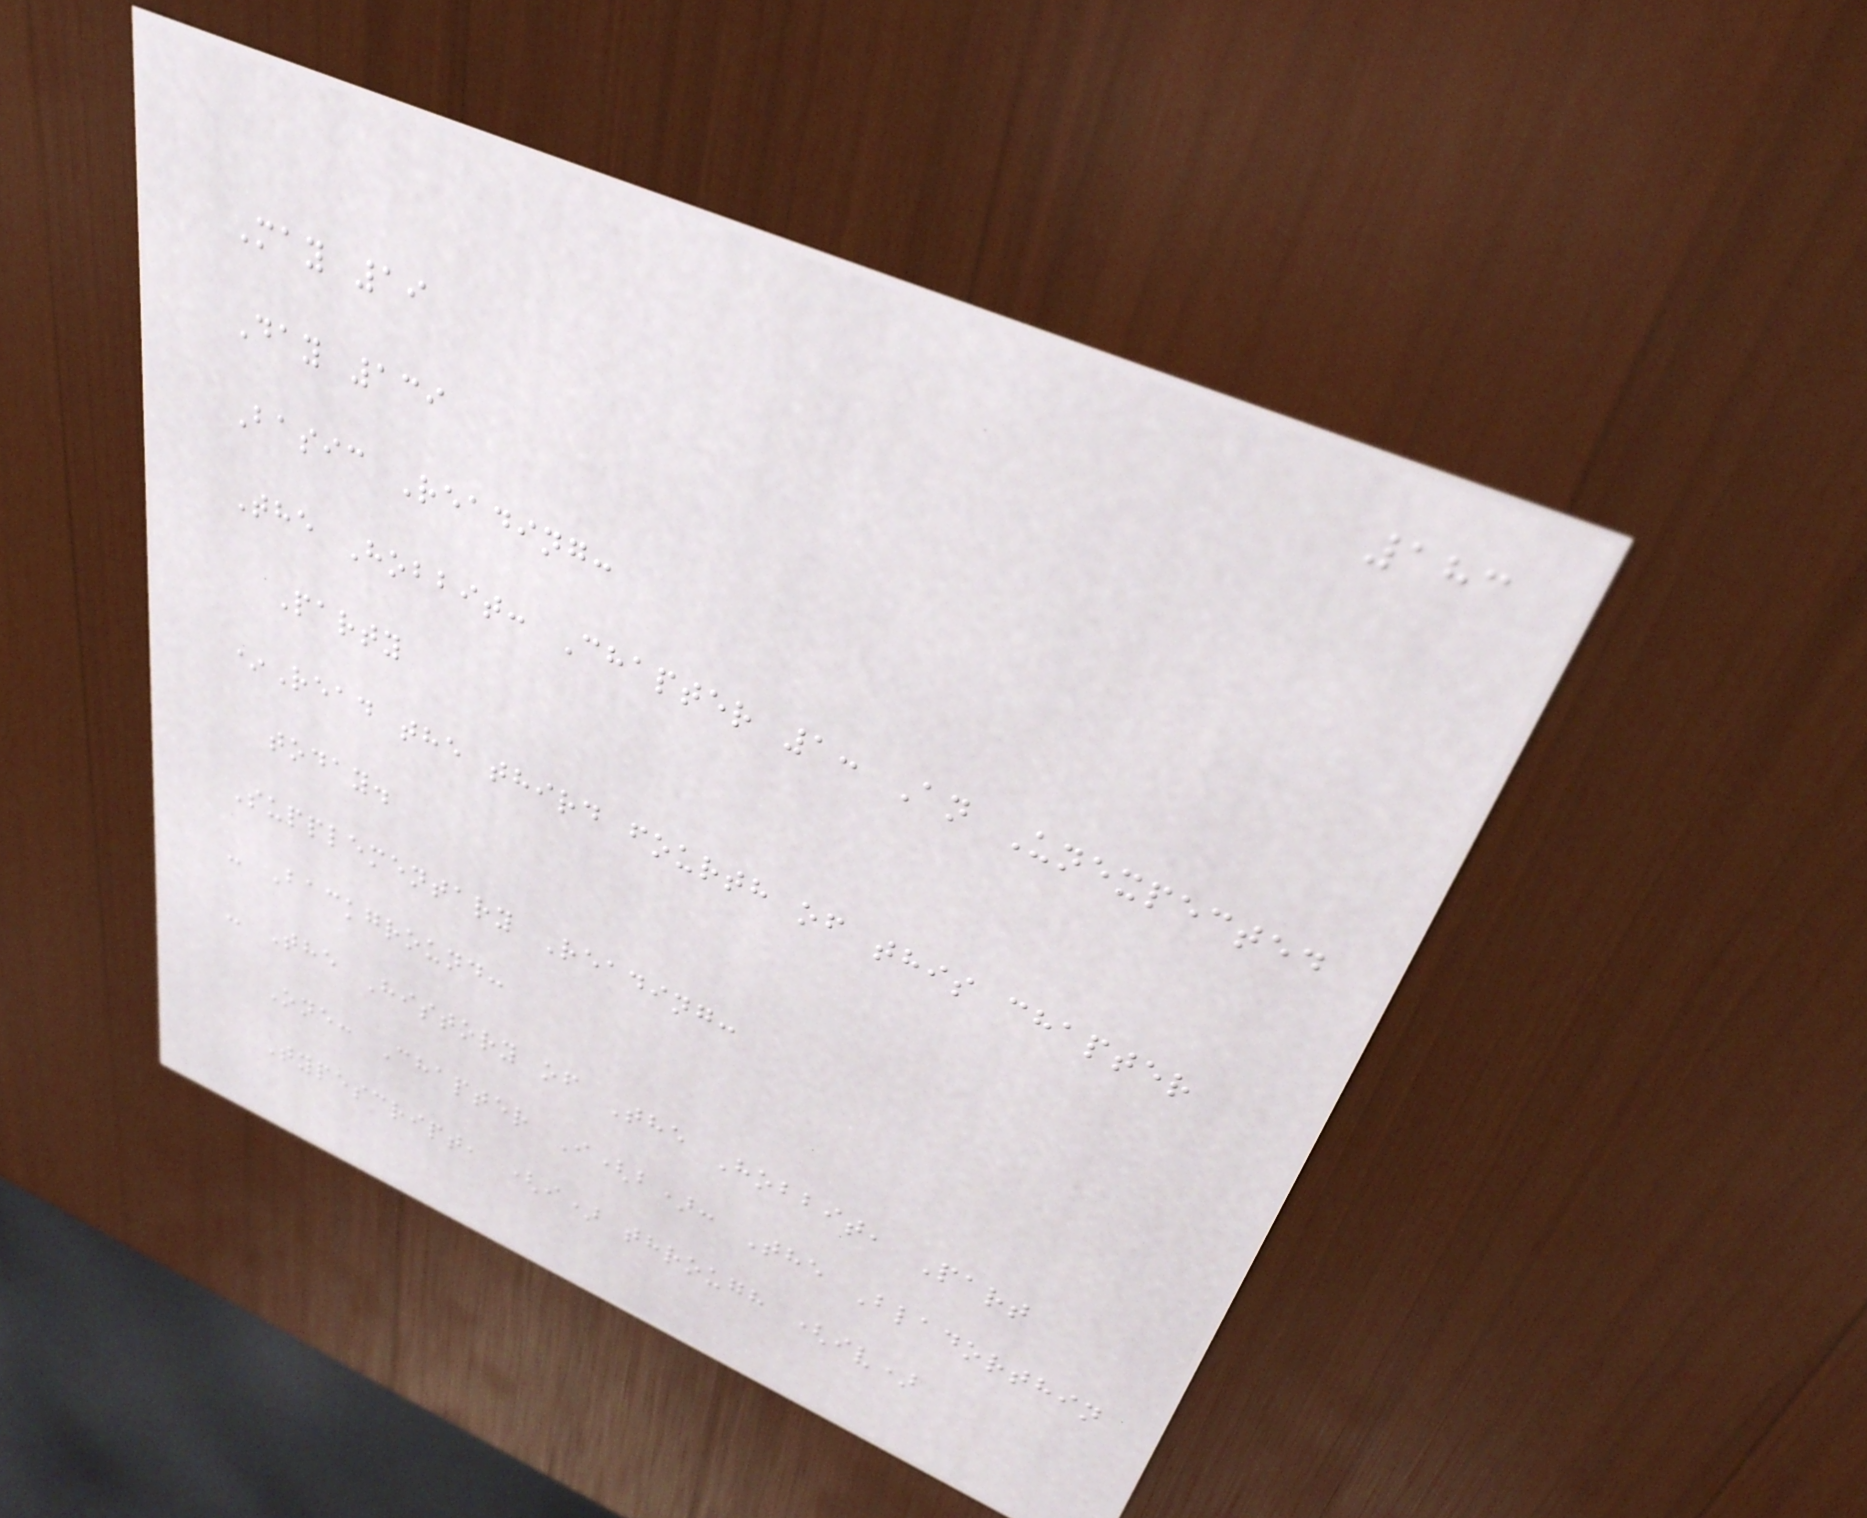183
May 19
Day 139
Basic Reading:
The Hobbit: Chapter 1: An Unexpected
Party
*Read the third fourth of this chapter
today.
Supplementary Reading:
- Background:
- The History of The Hobbit, Part
One: Chapter I(b): The Bladorthin
Typescript, (i) through (iv)
